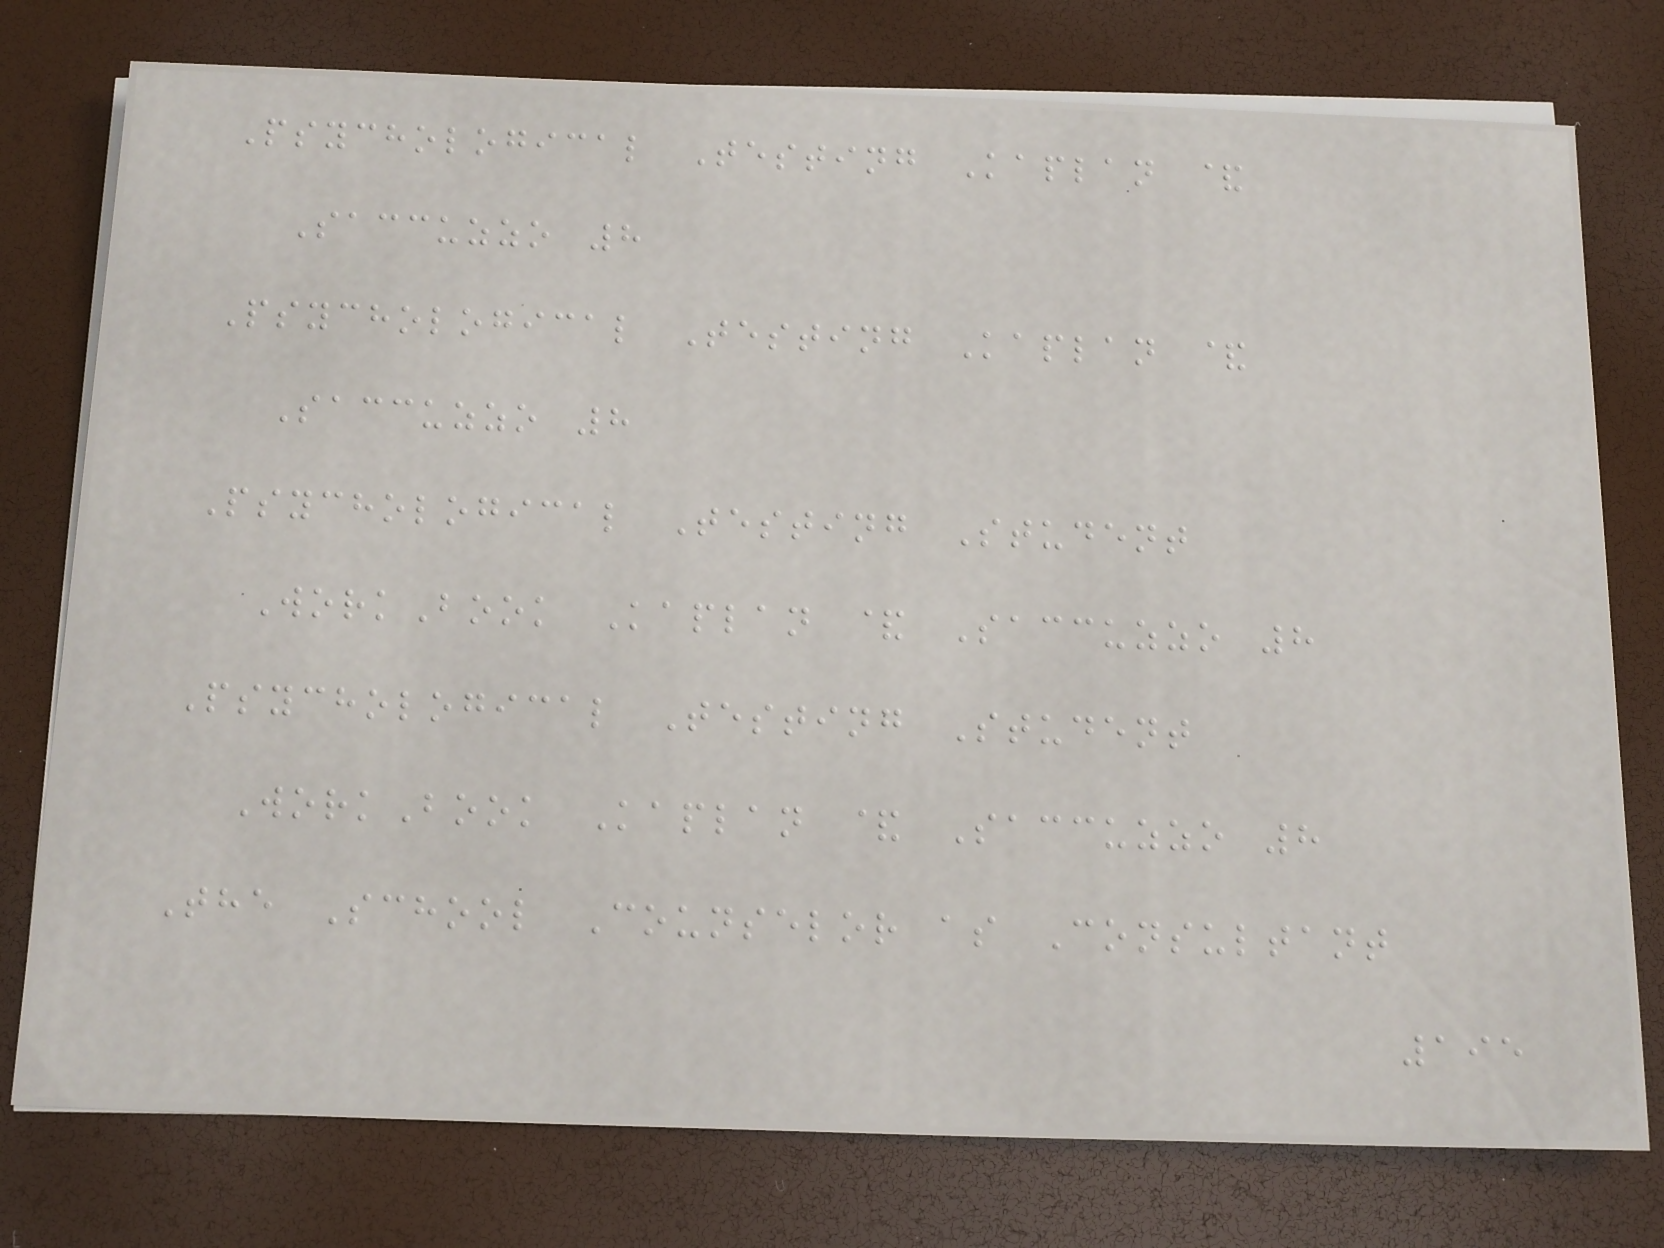Psychological Testing Kaplan &
Saccuzzo 8
Psychological Testing Kaplan &
Saccuzzo 8
Psychological Testing Student
WorkBook Kaplan & Saccuzzo 8
Psychological Testing Student
WorkBook Kaplan & Saccuzzo 8
The School Counselor as Consultant
195
